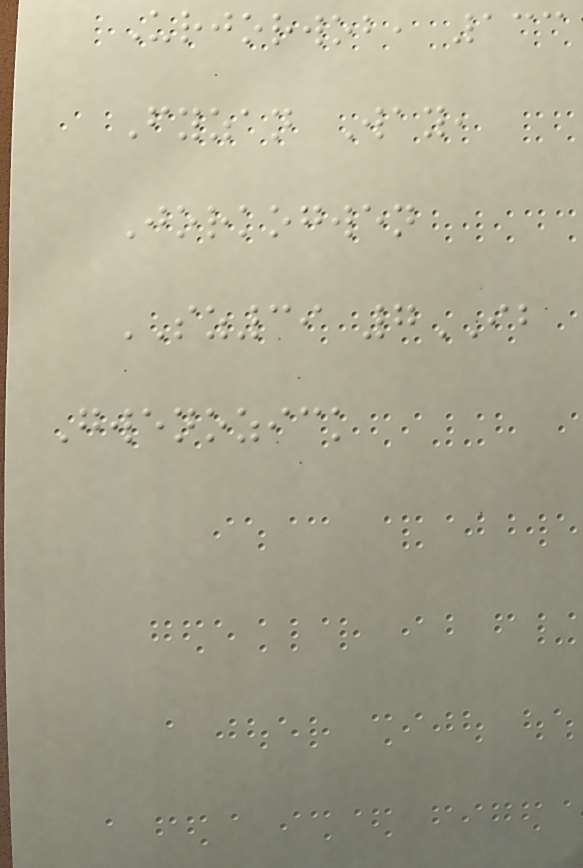Urjorwob, 133
Fyzan Way,
Jorkogwen
SZ39 7IB
Gwenozick
